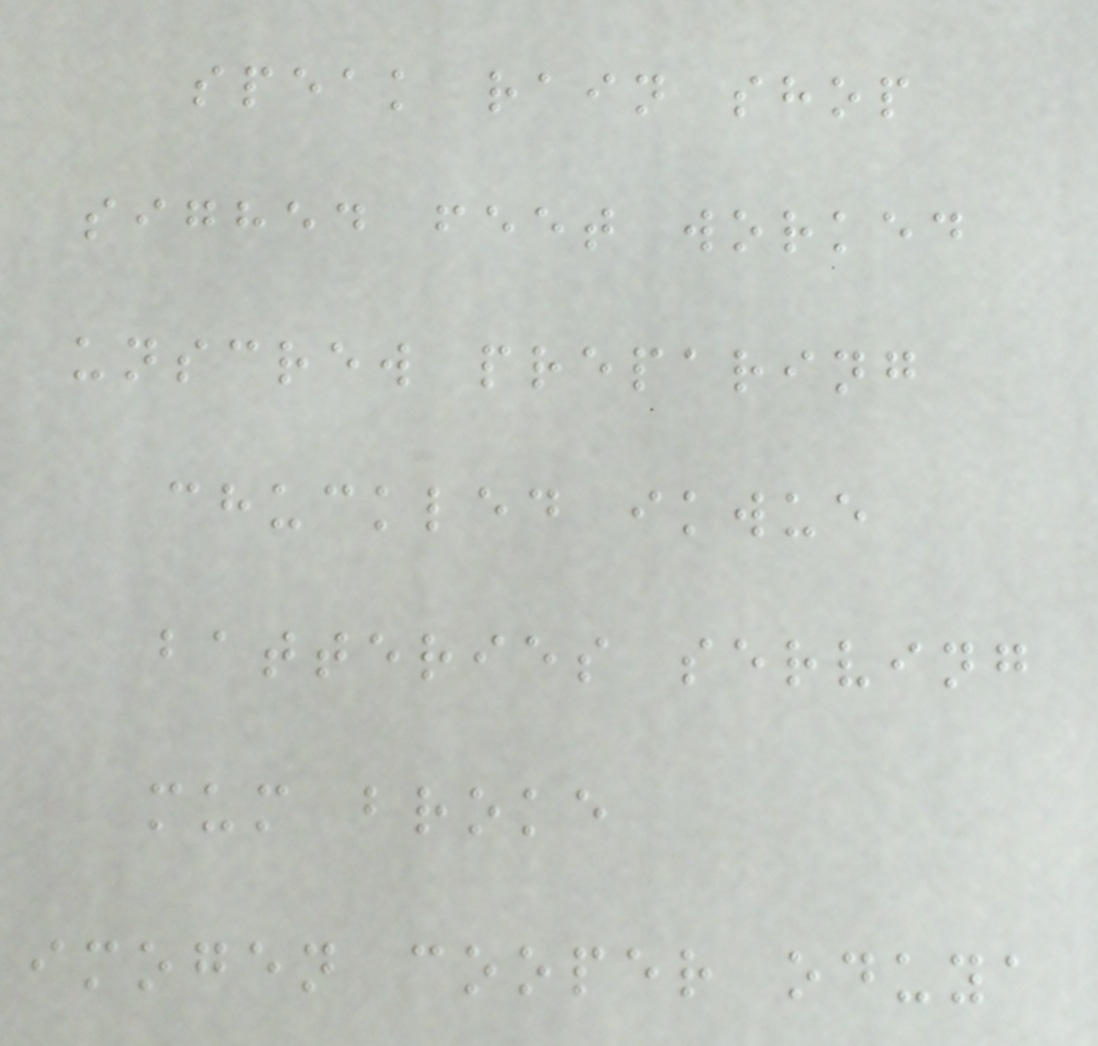speak rain shop
sighed feet worked
unscrew preparing
chuckled ikwue
batteries serving
mum broke
imogen cooper oduya
